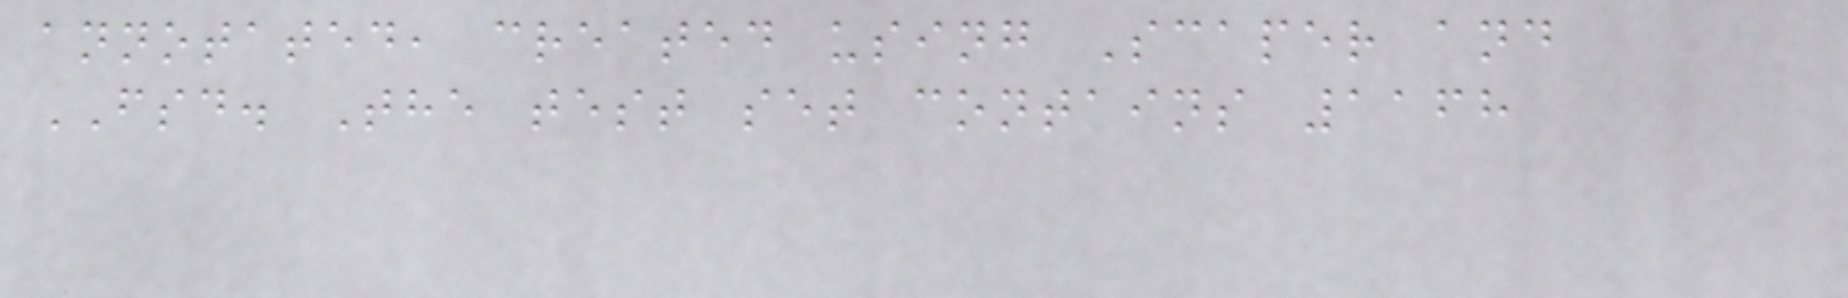annotated, created using Scaper and
FSD. The test set contains 1168
